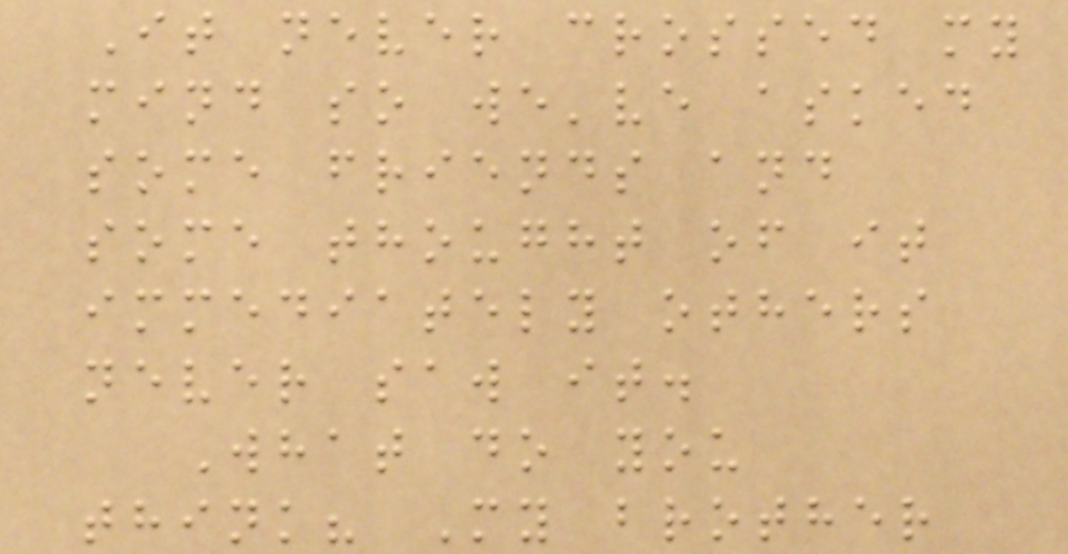It never crossed my
mind so we've asked
some friends and
some thought of it
immediately others
never saw it.
What do you
think? My brother
